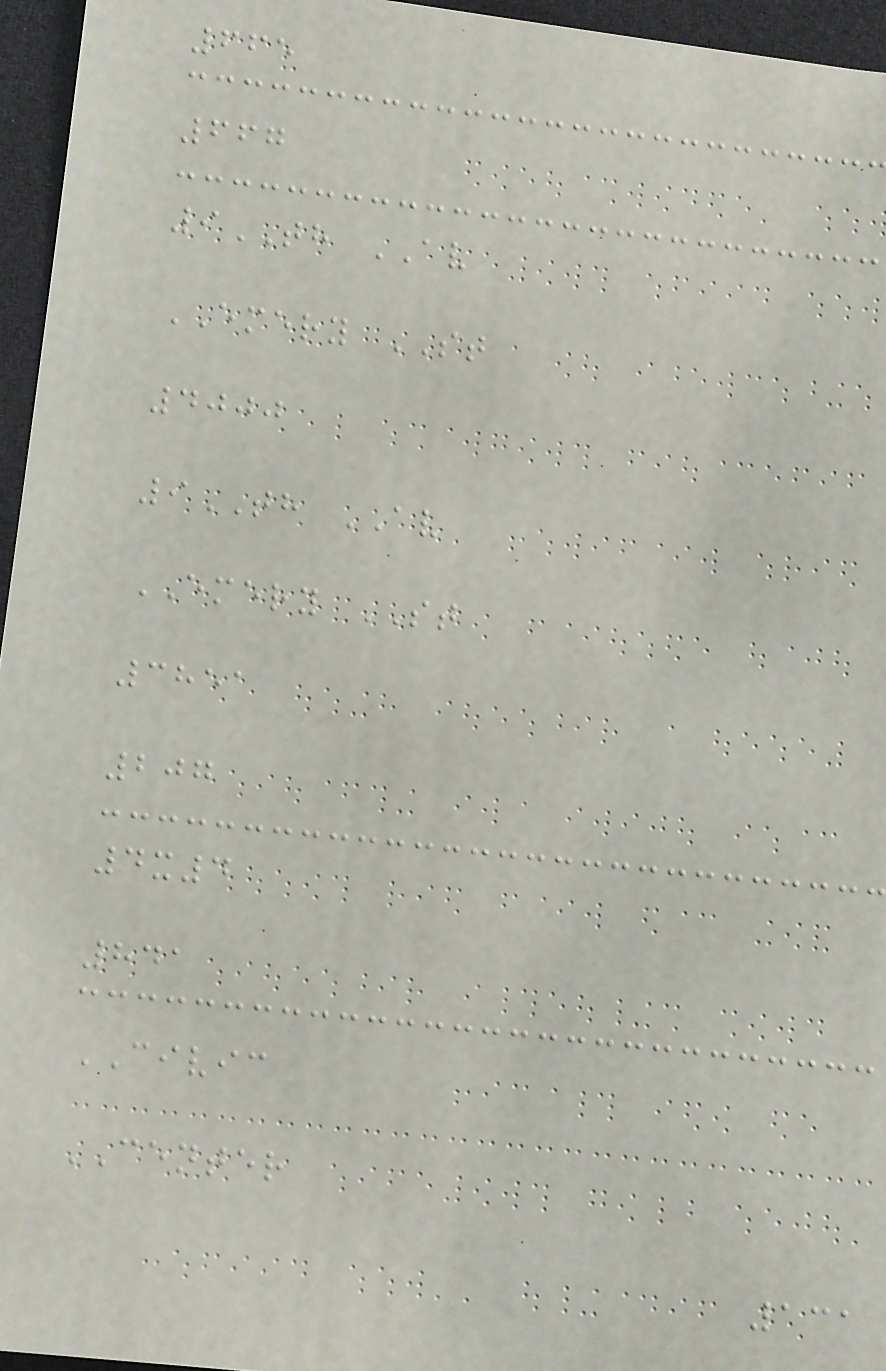665
667
9TH AV
EMERY ST
4000
9TH AV
EMERY ST
3851
207
4x4
841
CIVIC
CENTER
131
